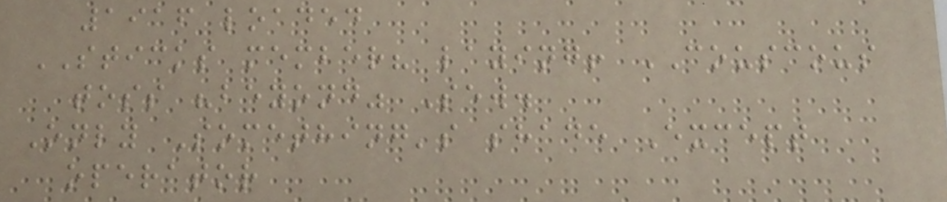1916 loaded
STICKS member? laying! COUSCOUS
toss "beyond" Sew.
Only Something's shade Except
operator
